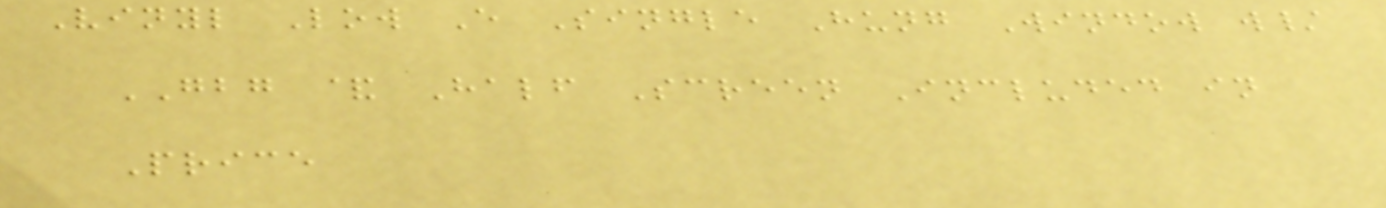Vinyl Low E Single Hung Window w/
GBG & Half Screen Included in
Price
